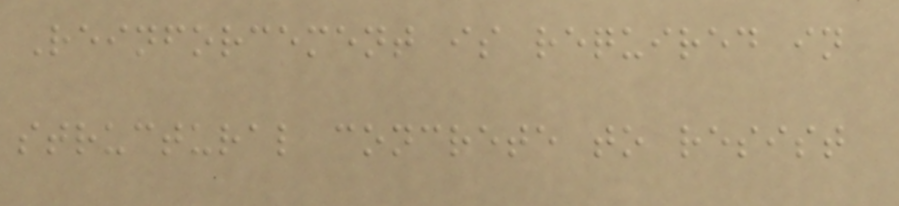Reinforcement is required in
structural concrete to resist
